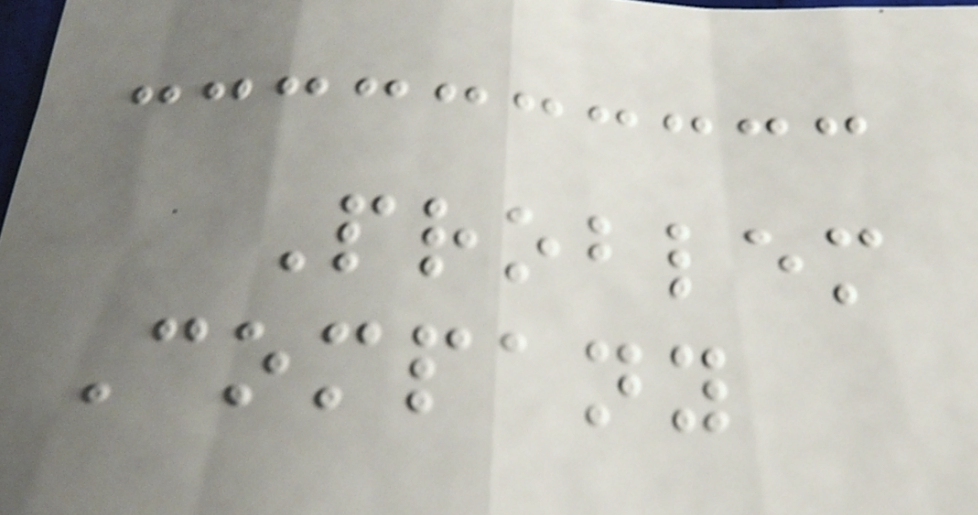Problem
Company
